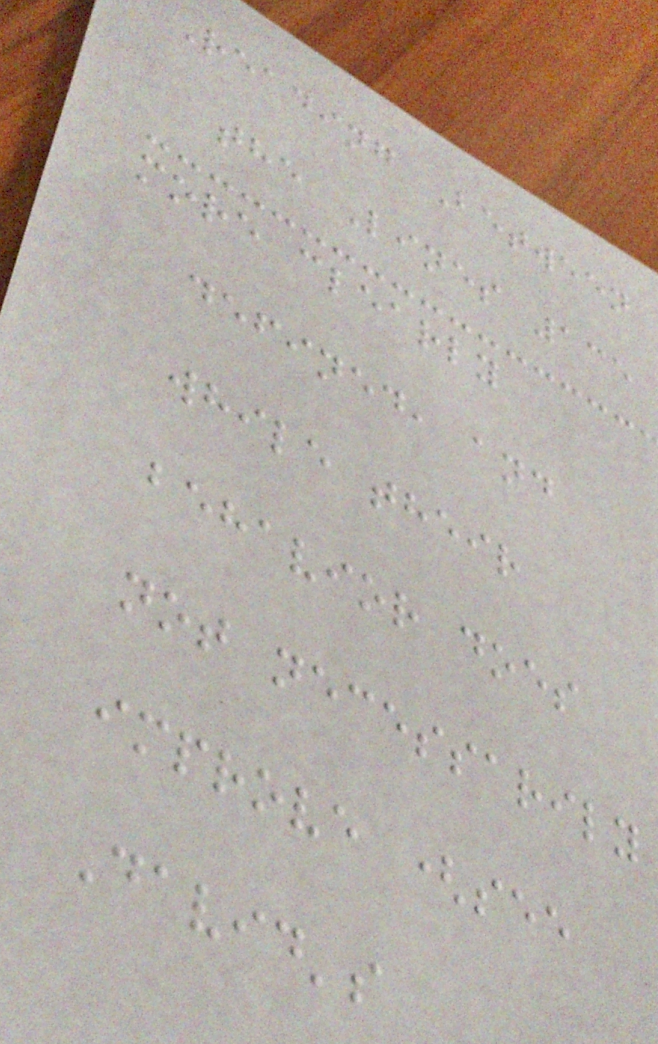Reading Between
the Lines 135
more clearly
defined, and
while their
behavior does
not necessarily
improve (see
David's
